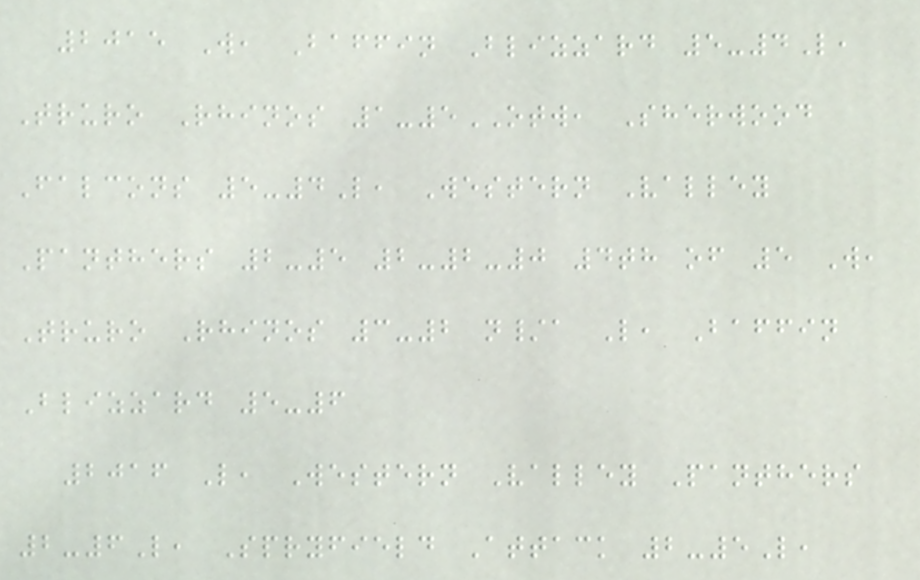2015 W, Baffin Blizzard 5-4L,
Truro Rhinos 1-5OTW, Sherwood
Falcons 5-4L, Western Valley
Panthers 2-5 2-2-0 4th of 5 W,
Truro Rhinos 3-2 n/a L, Baffin
Blizzard 5-6
2016 L, Western Valley Panthers
2-6L, Spryfield Attack 2-5L,
